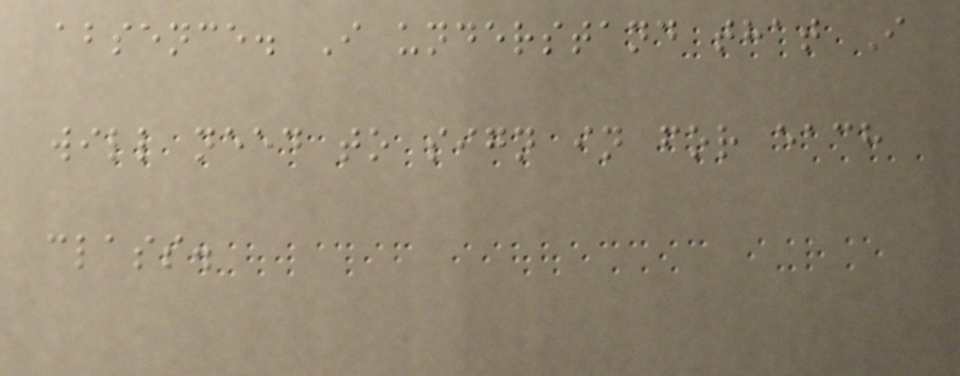absence. I understand that I
will need to sign in for each
class.
